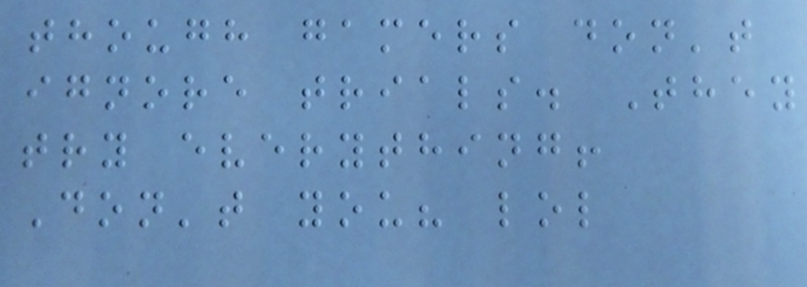though gamers don't
ignore trials. They
try everything!
Don't you? lol
